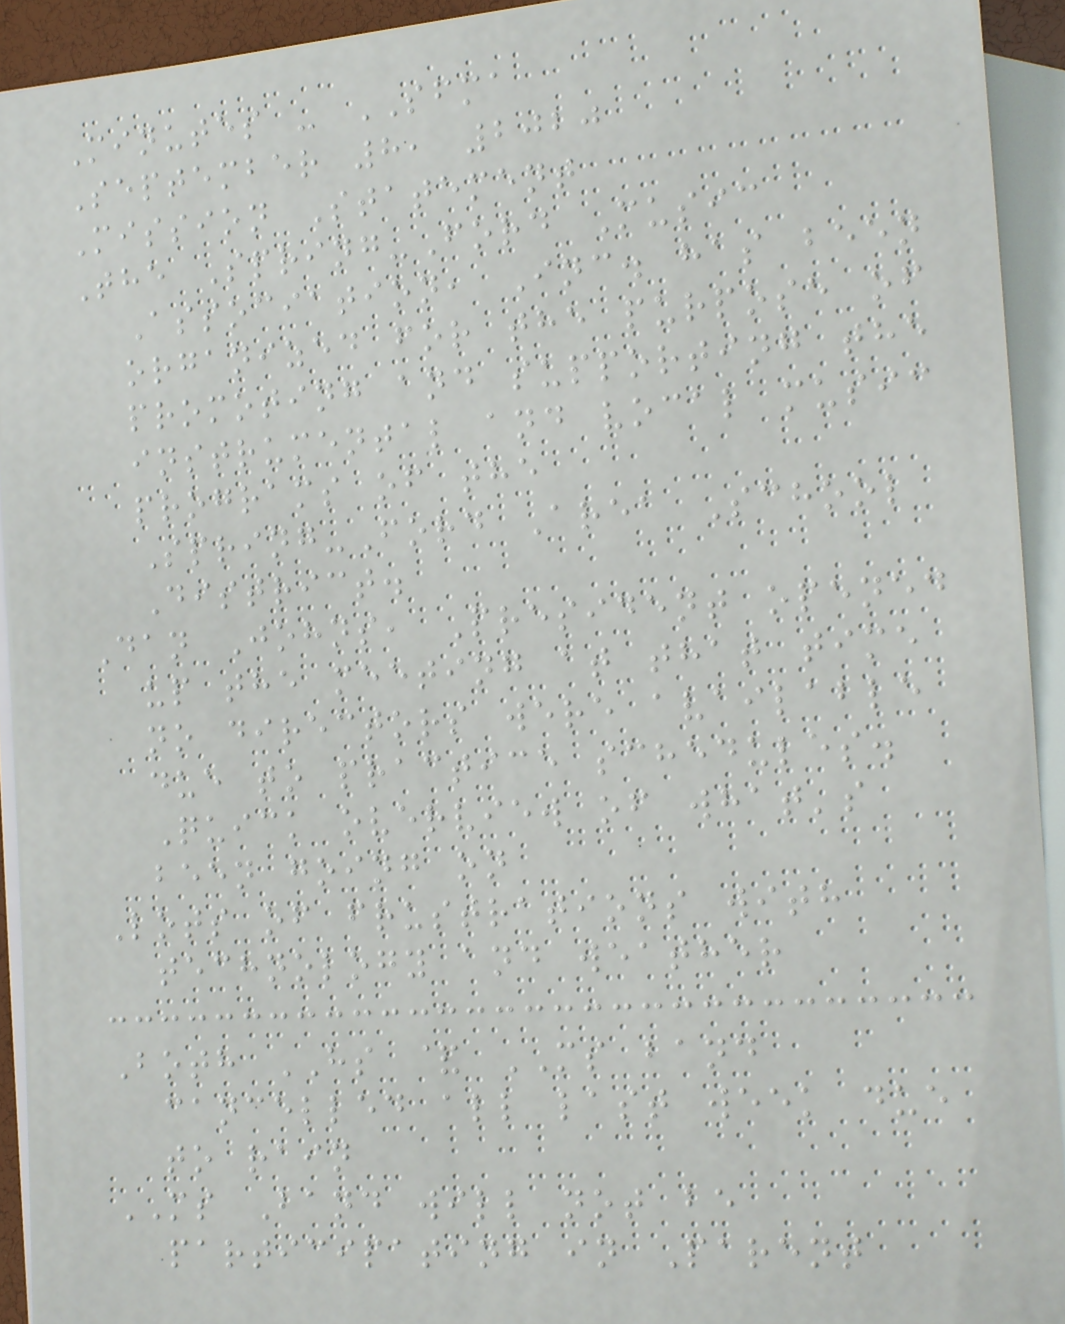Minutes - SFMA
September 8, 2020
Mission Statement
The Spring-Ford Music
Association, Inc. has been
organized for the purpose of
promoting and supporting the
instrumental and vocal music
programs of the
Spring-Ford Area School
District.
Dan Johns, President opened
up the meeting at that time
no directors were available
due to practice schedules.
Quick overview of what's
been going on
Lots of frustrations with
technology and weather
Both HS & MS band
cancelled all last week due
to rain
MS Band will not be
participating in Parent
